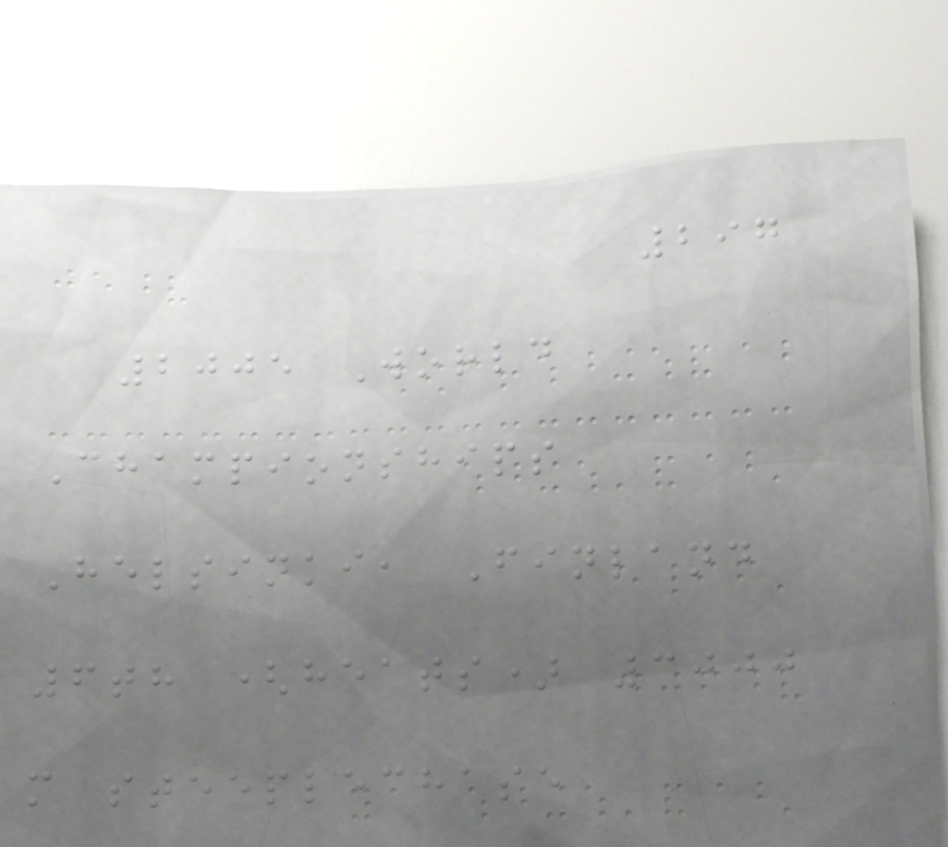297
2005 World
Championships
Helsinki, Finland
6th (heats) 3000
m steeplechase
